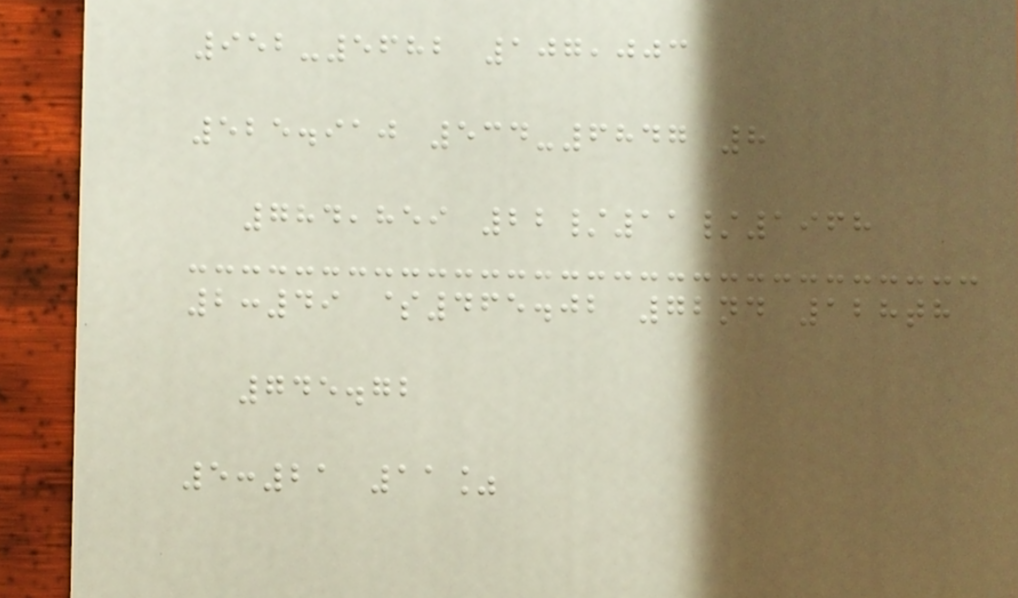952-5682 107,003
525.910 534-6847 8
784,859 22/11/1968
2:49 $465.02 72nd 128th
745.72
5:21 11%
